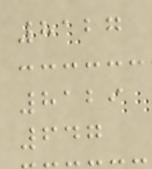8127
8129
647
